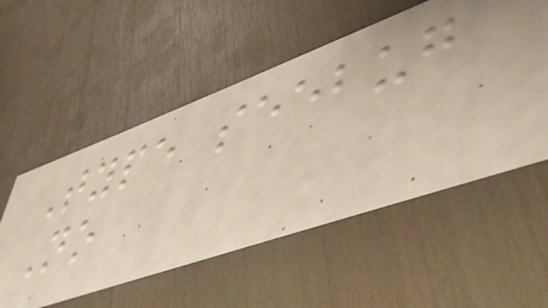Type seebug
No
